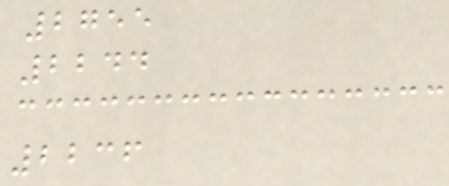2755
2244
2236
